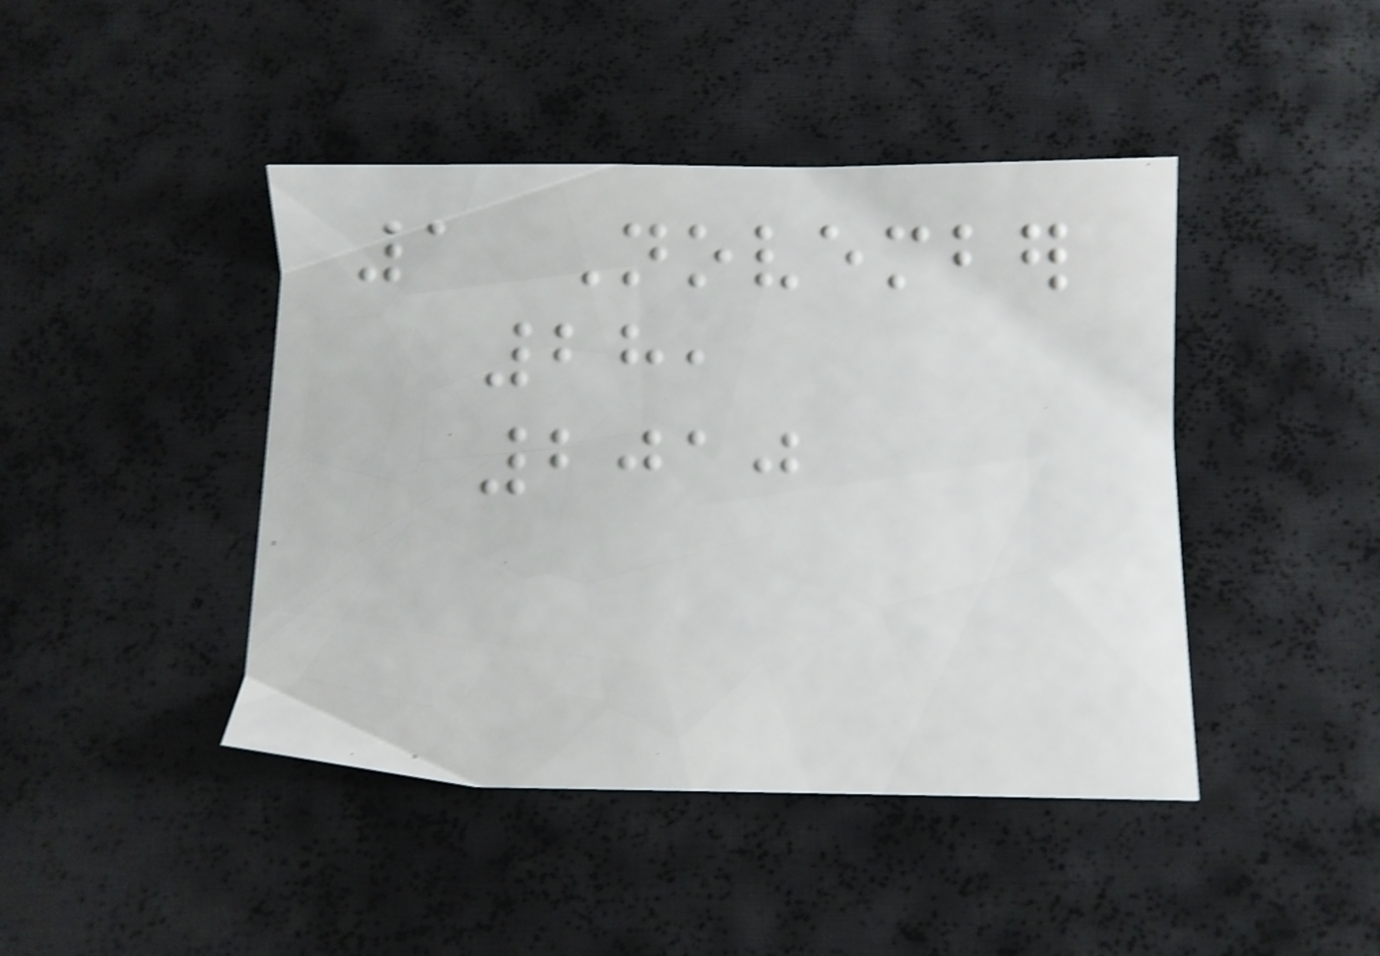1 November
28,
2010
